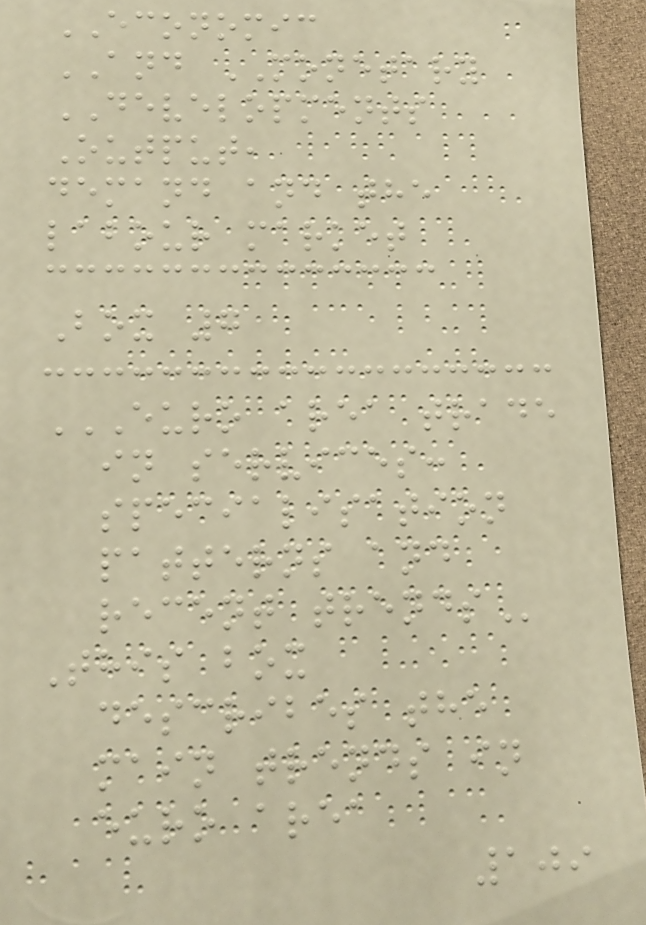ECONOMIC
AND MONETARY
DEVELOPMENTS
Output,
demand and the
labour market
Box 7
EURO AREA TRADE
IN SERVICES:
SPECIALISATION
PATTERNS AND
RECENT TRENDS
This box
describes the
main trends in
euro area
109
